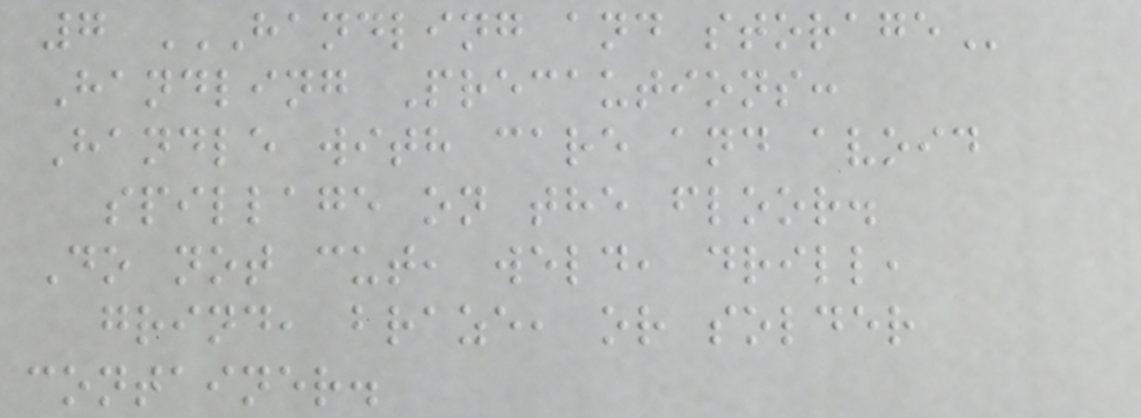7 HANDLING AND STORAGE
Handling Precautions:
Handle with care and avoid
spillage on the floor.
Do not cut, weld, drill,
grind, braze, or solder
container.
